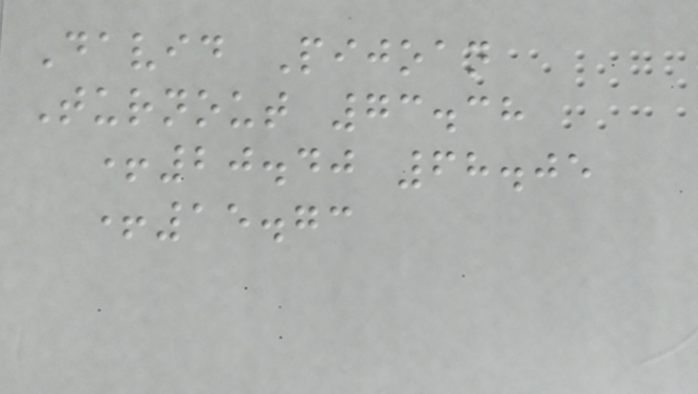David Pijoan
Turnout 73.38
+20.40 68.05
+15.73
